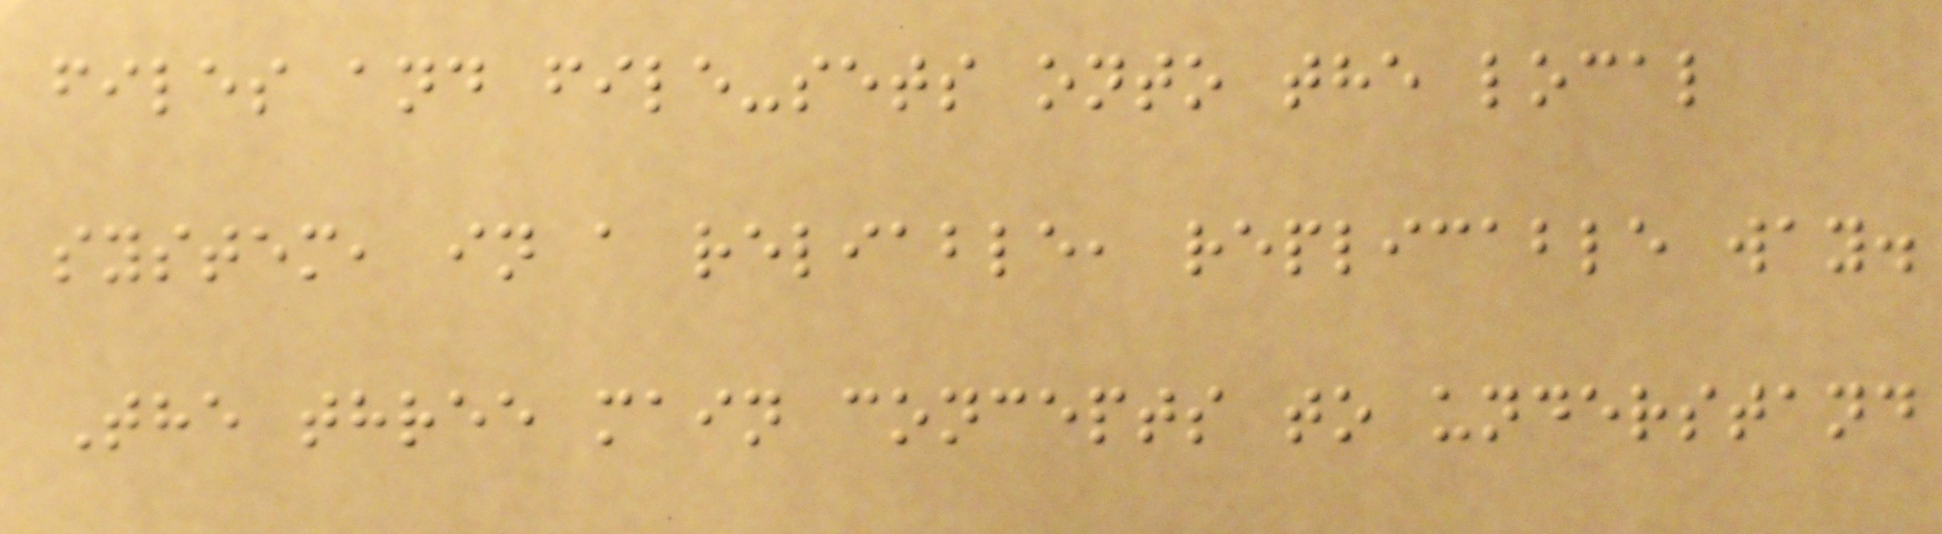files and file-sets onto the local
system, in a reliable, replicable way.
The three main concepts to understand
